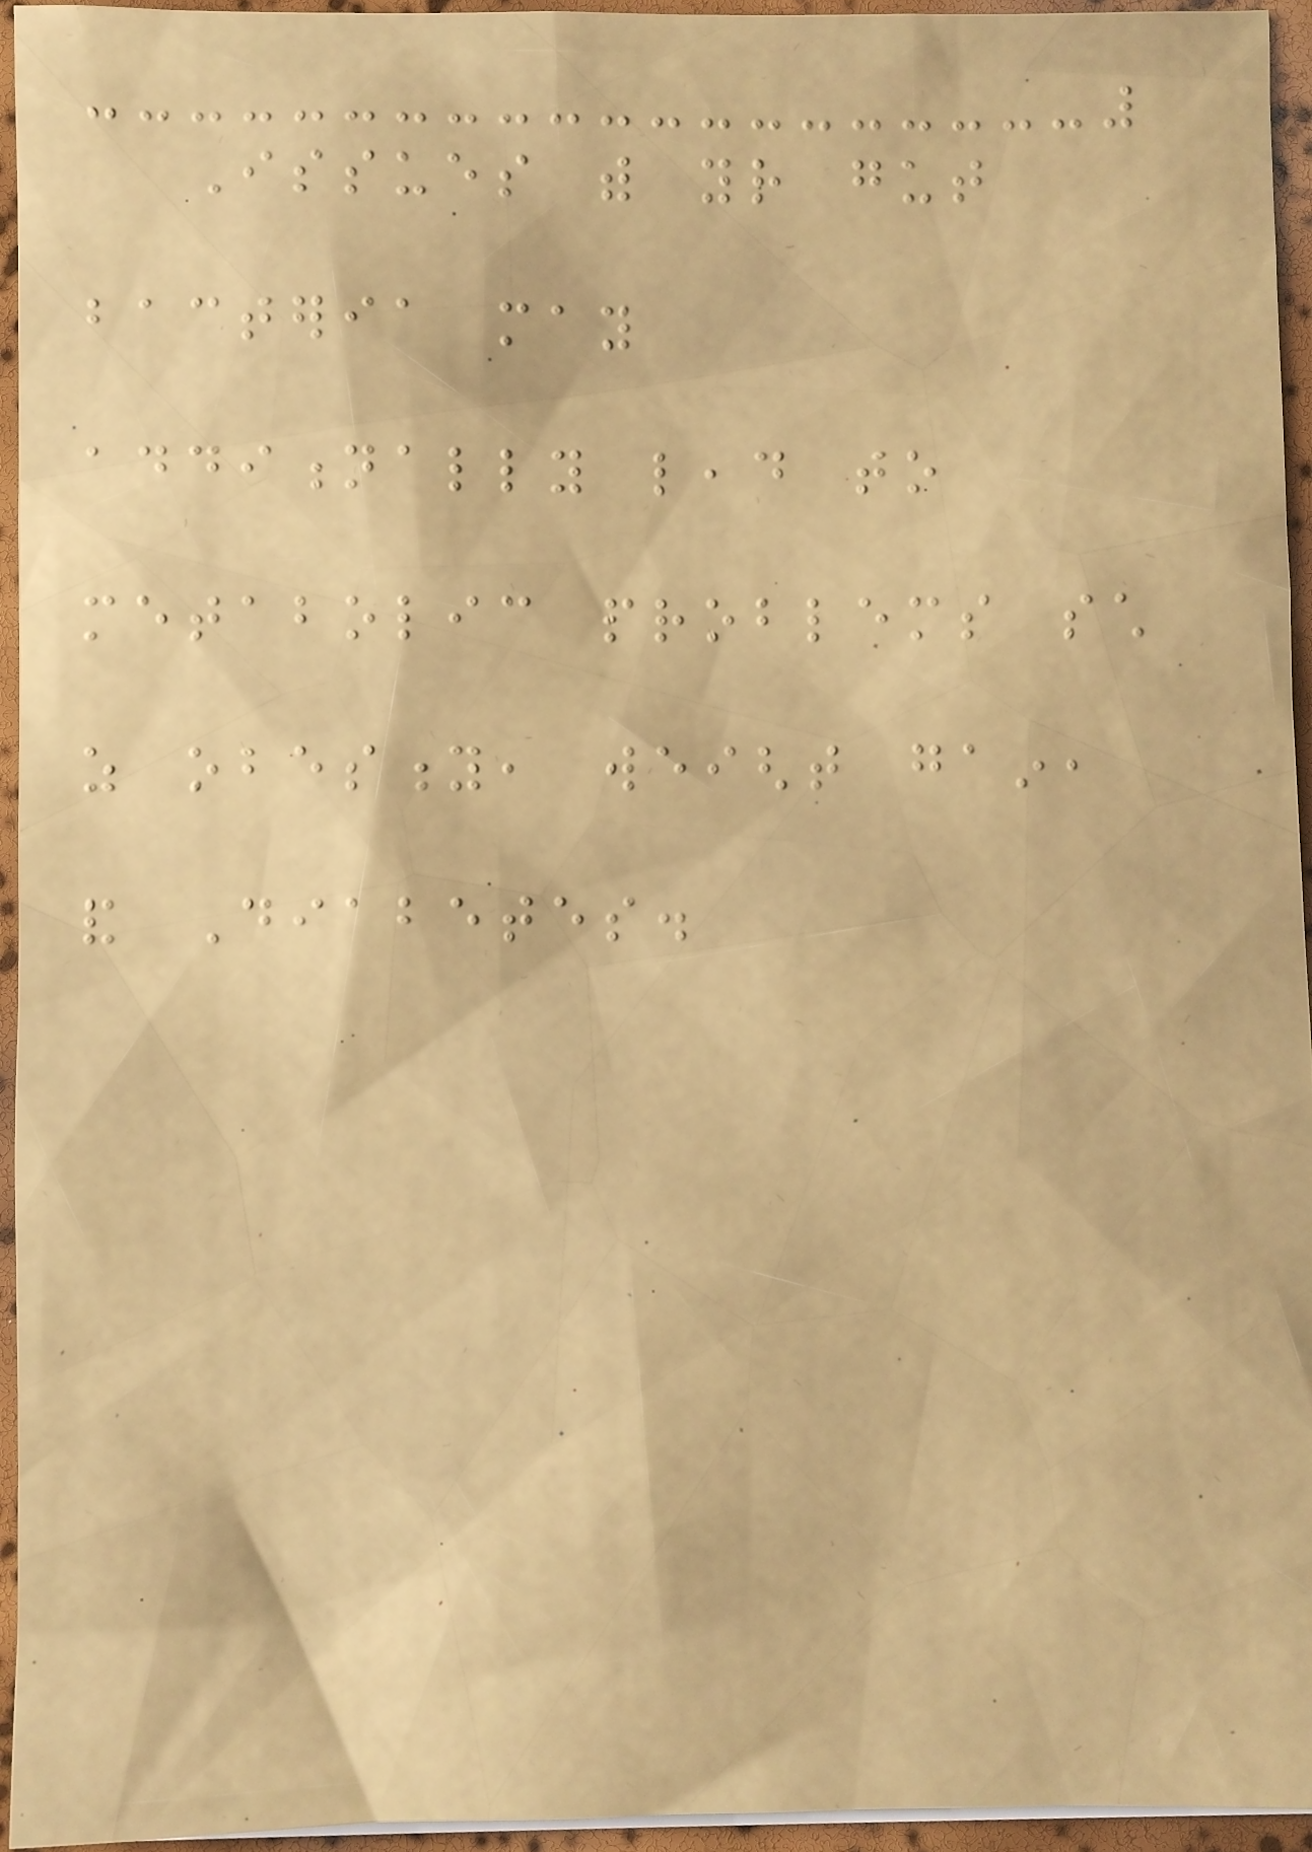Issues with your gut
bacteria may
additionally lead to
metabolic problems such
as obesity, weight gain,
and Diabetes.
